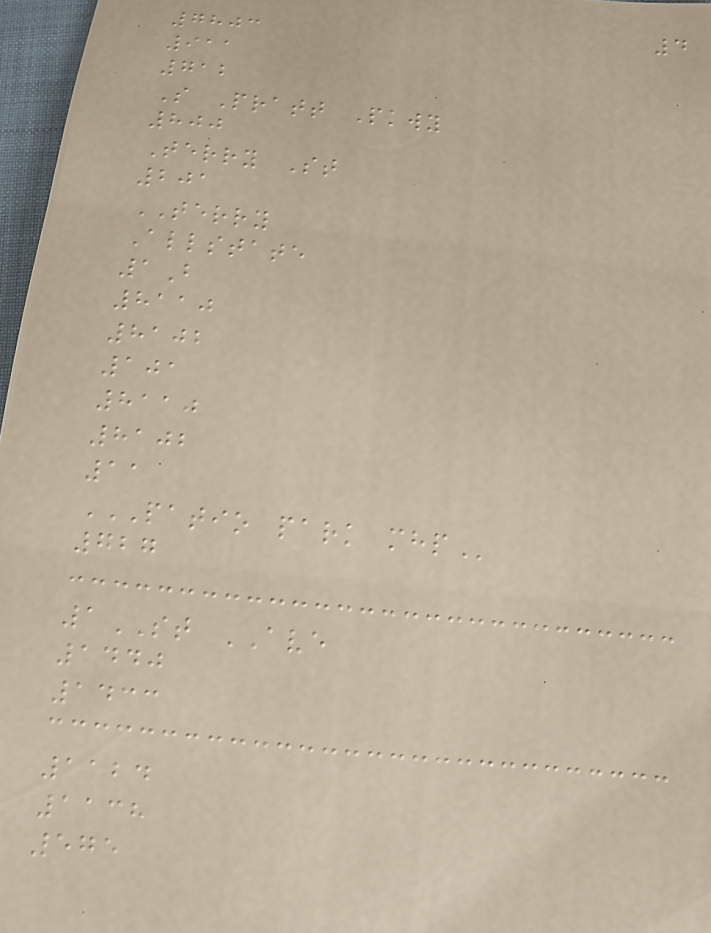4
7803
911
712
S Pratt Pkwy
800
Terry St
201
TERRY
Allstate
1B
8110
8102
101
8110
8102
11
PATIO PARK MHP
727
1ST AVE
1440
1433
1124
1138
575
